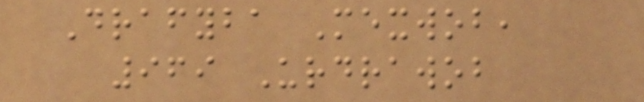Drafyba Mexwob,
969 Urdrawob
